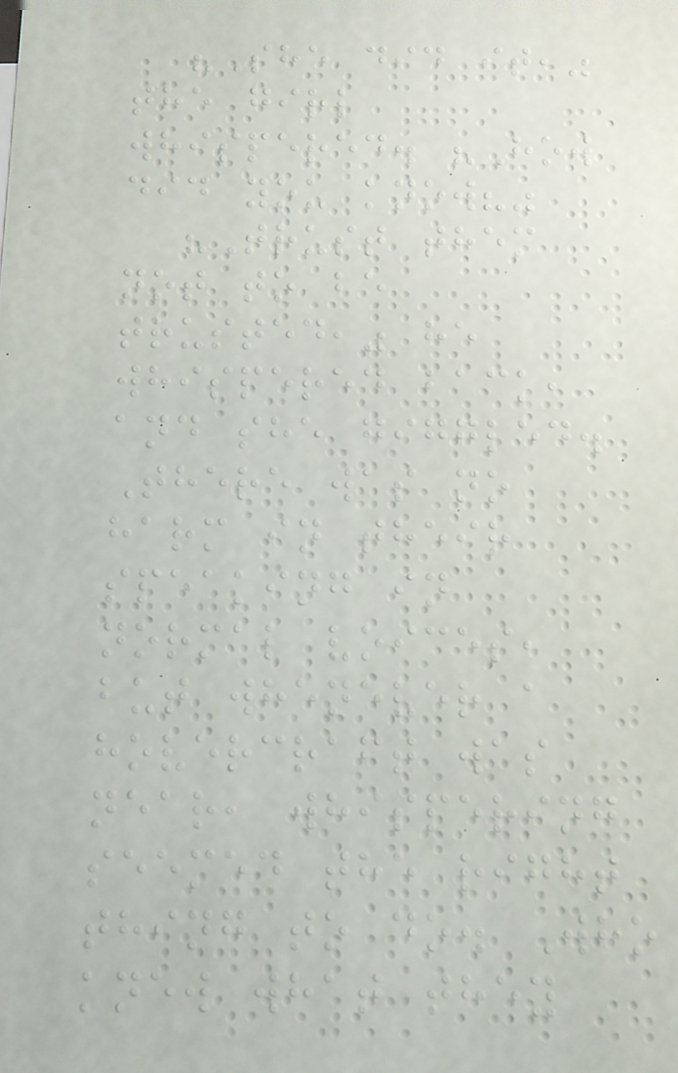"She did it,"
the girl
whispered. "How
did you know?"
"Trust them
not to be
trusted," he
whispered back,
and she giggled.
There was no
harm in their
speaking in
normal voices,
but whenever a
hovercraft was
near, whispering
seemed the right
thing to do. Who
knew what they
